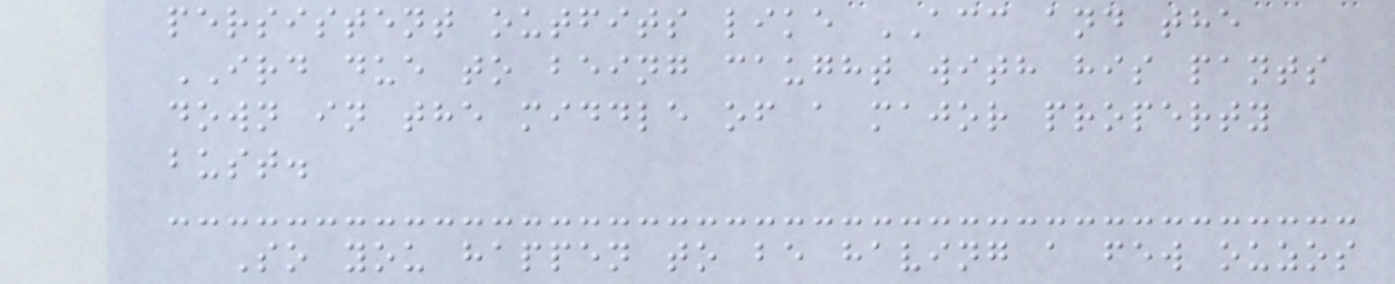persistent outfits like ACC and the
IRD due to being caught with his pants
down in the middle of a major property
bust.
So you happen to be having a few ouzos
